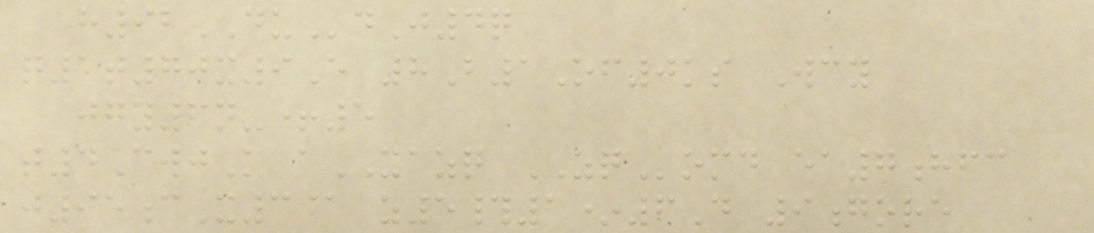h92DUdJ4q
q1t70x9E 8B1Of0ks Wcy
jgy6n-+5
t4CwjK aXAZQ ZQomd ea7hfc
j95cX3@ z5#1*6D 9gore
